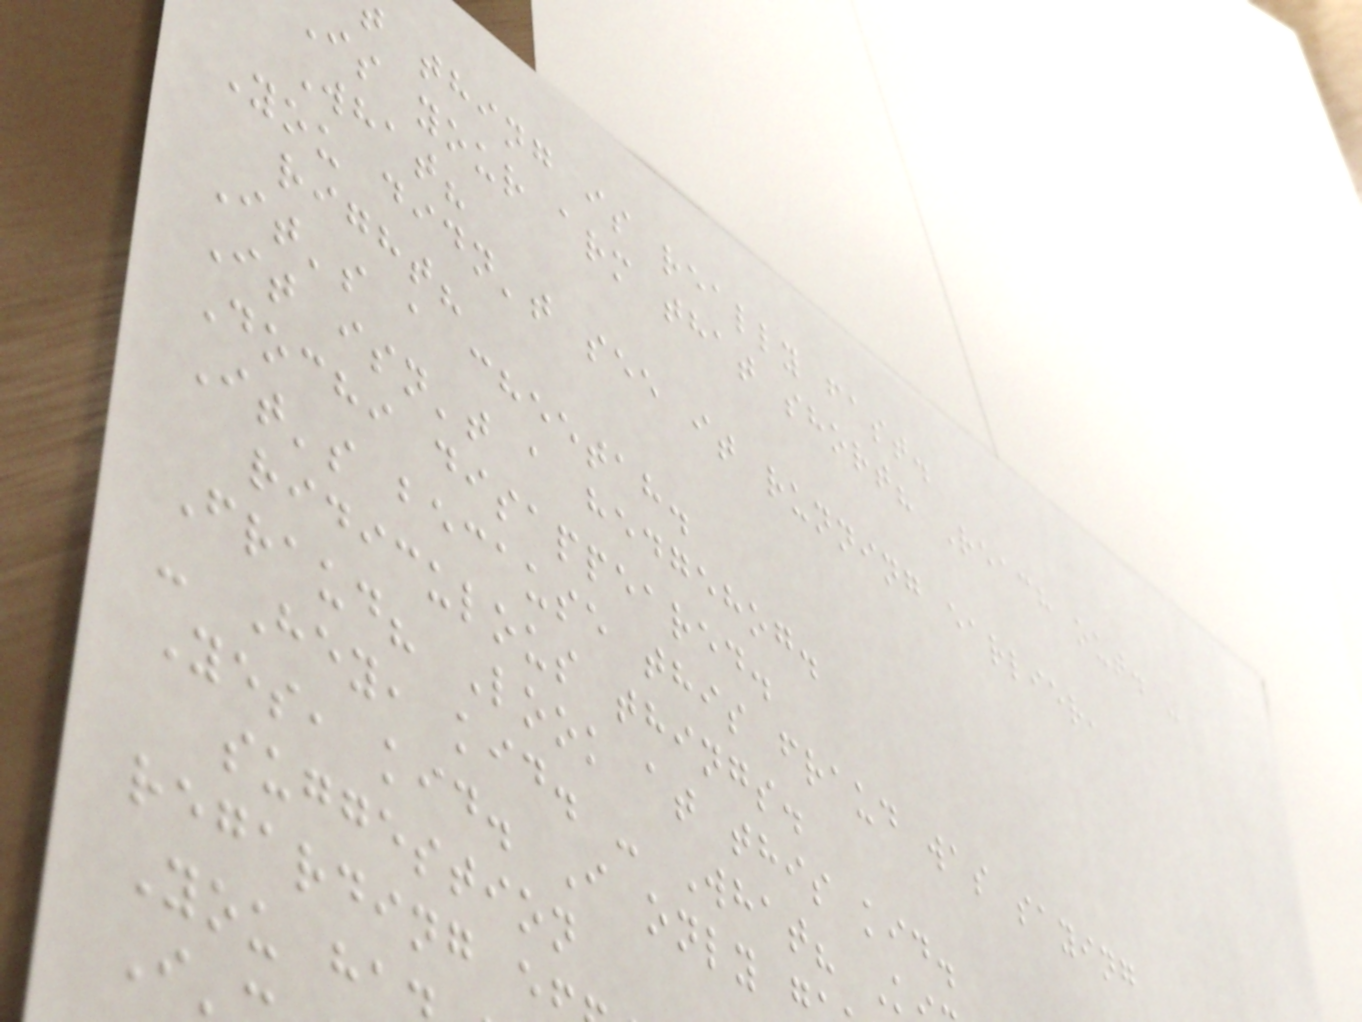thing is really fast.
is your arm that short? Reach out. -
What?
You didn't see it running earlier,
right?
It's a cheetah.
It isn't a hedgehog.
Dochi disappeared.
It's because this fraud was saying
ridiculous things.
Fraud? Look at this kid.
- Hey, kid. - What? K
Yes, kid. I only
suggestion
regarding e
You ha
